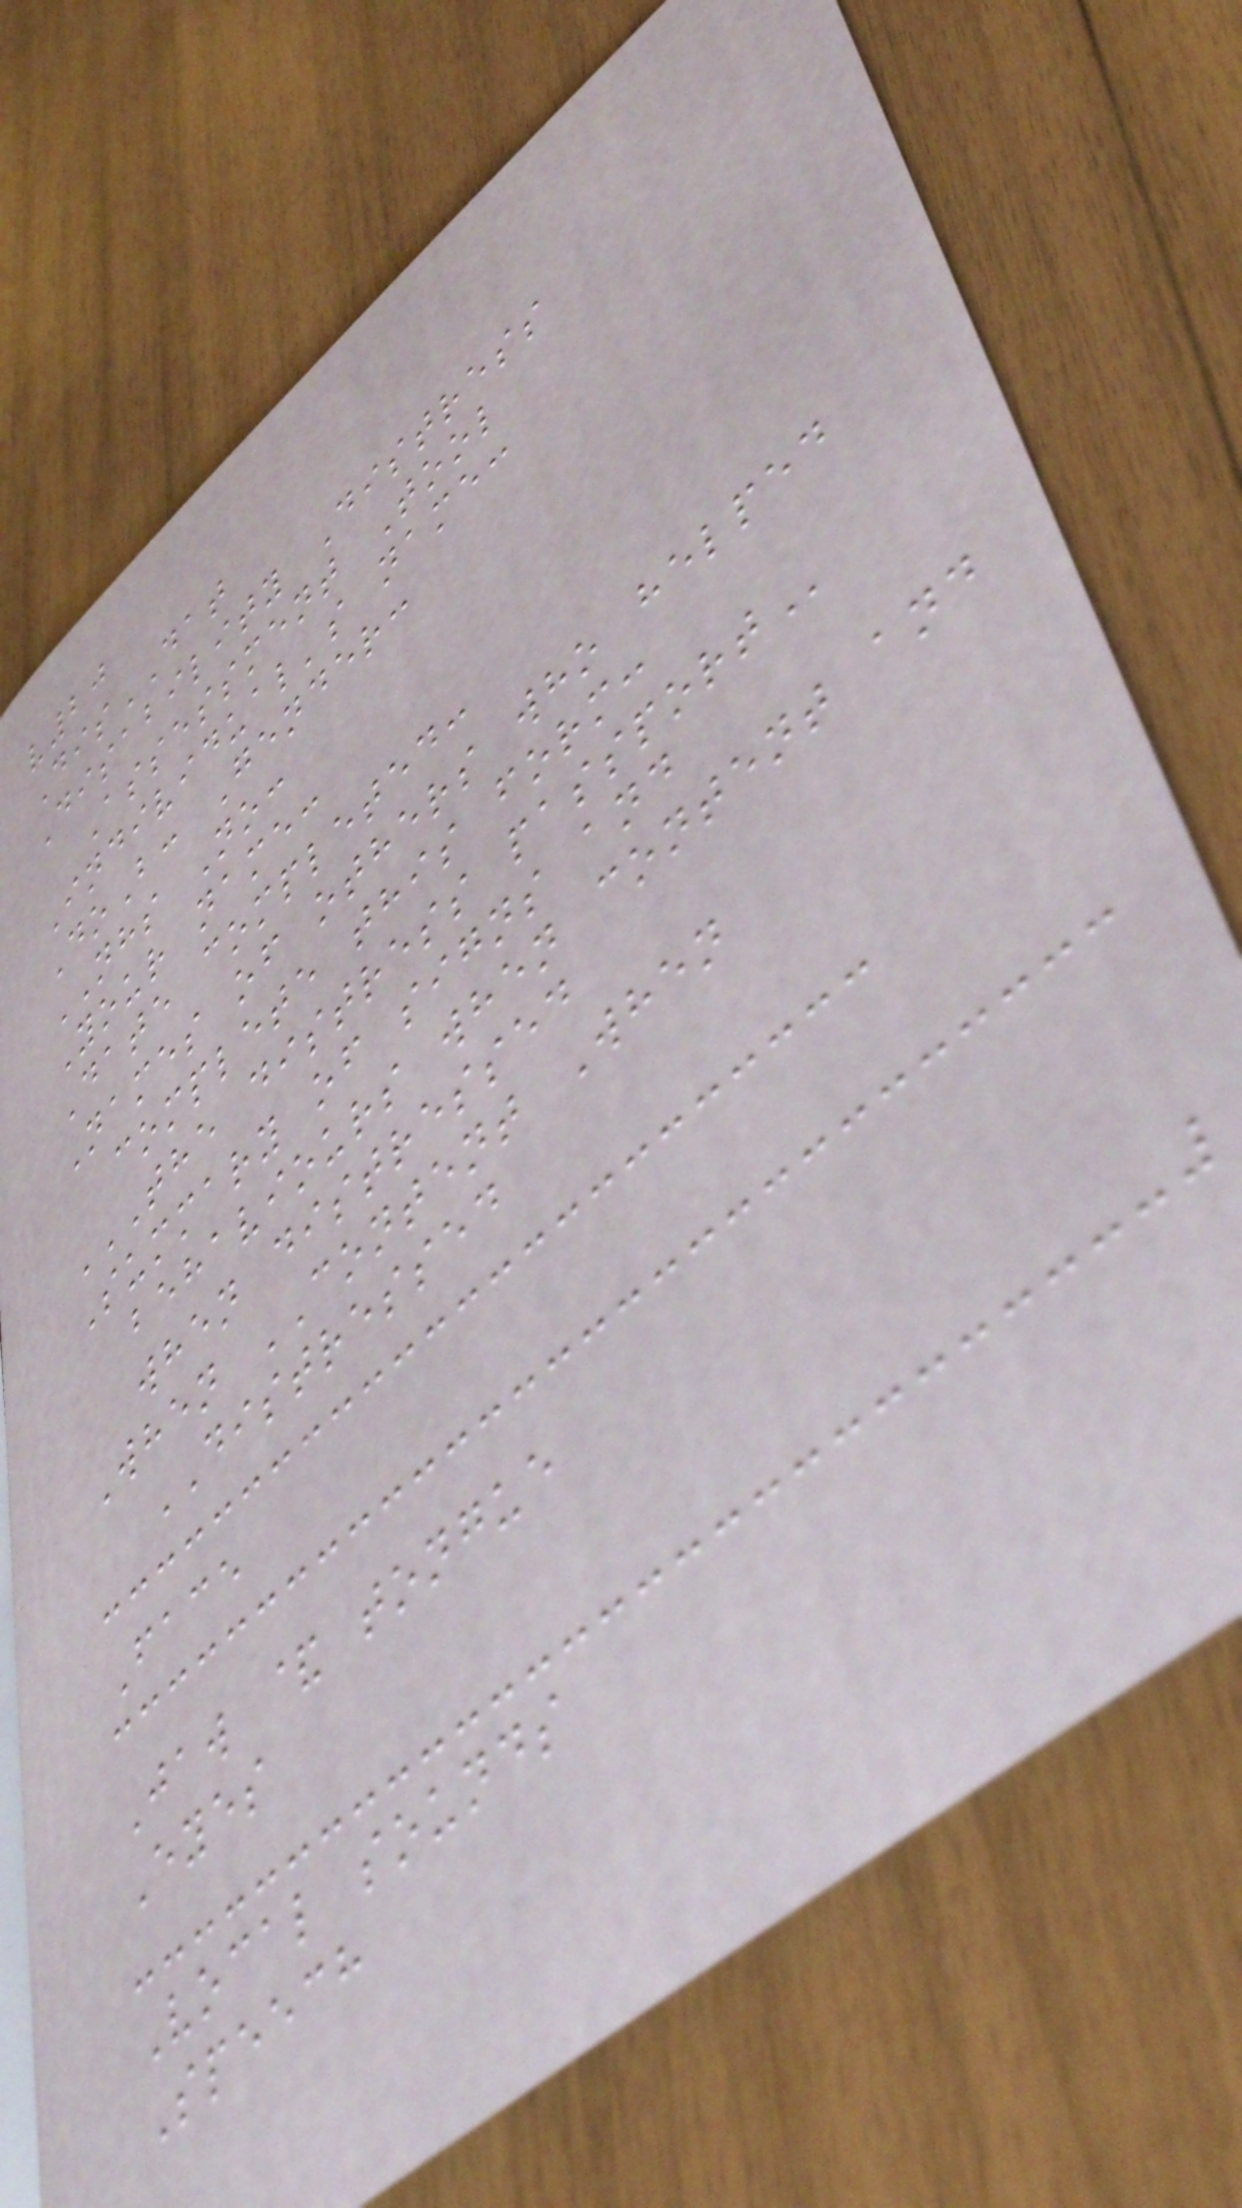v20
DisDAT
Disability Distress
Assessment Tool
Individual's name:
DoB: Gender:
NHS No:
Your name:
Date completed:
Names of others who helped
complete this form:
THE DISTRESS PASSPORT
Summary of signs and
behaviours when content and
when distressed
When CONTENT When
DISTRESSED
Face
Jaw & tongue
Eyes
Vocal sounds
Speech
